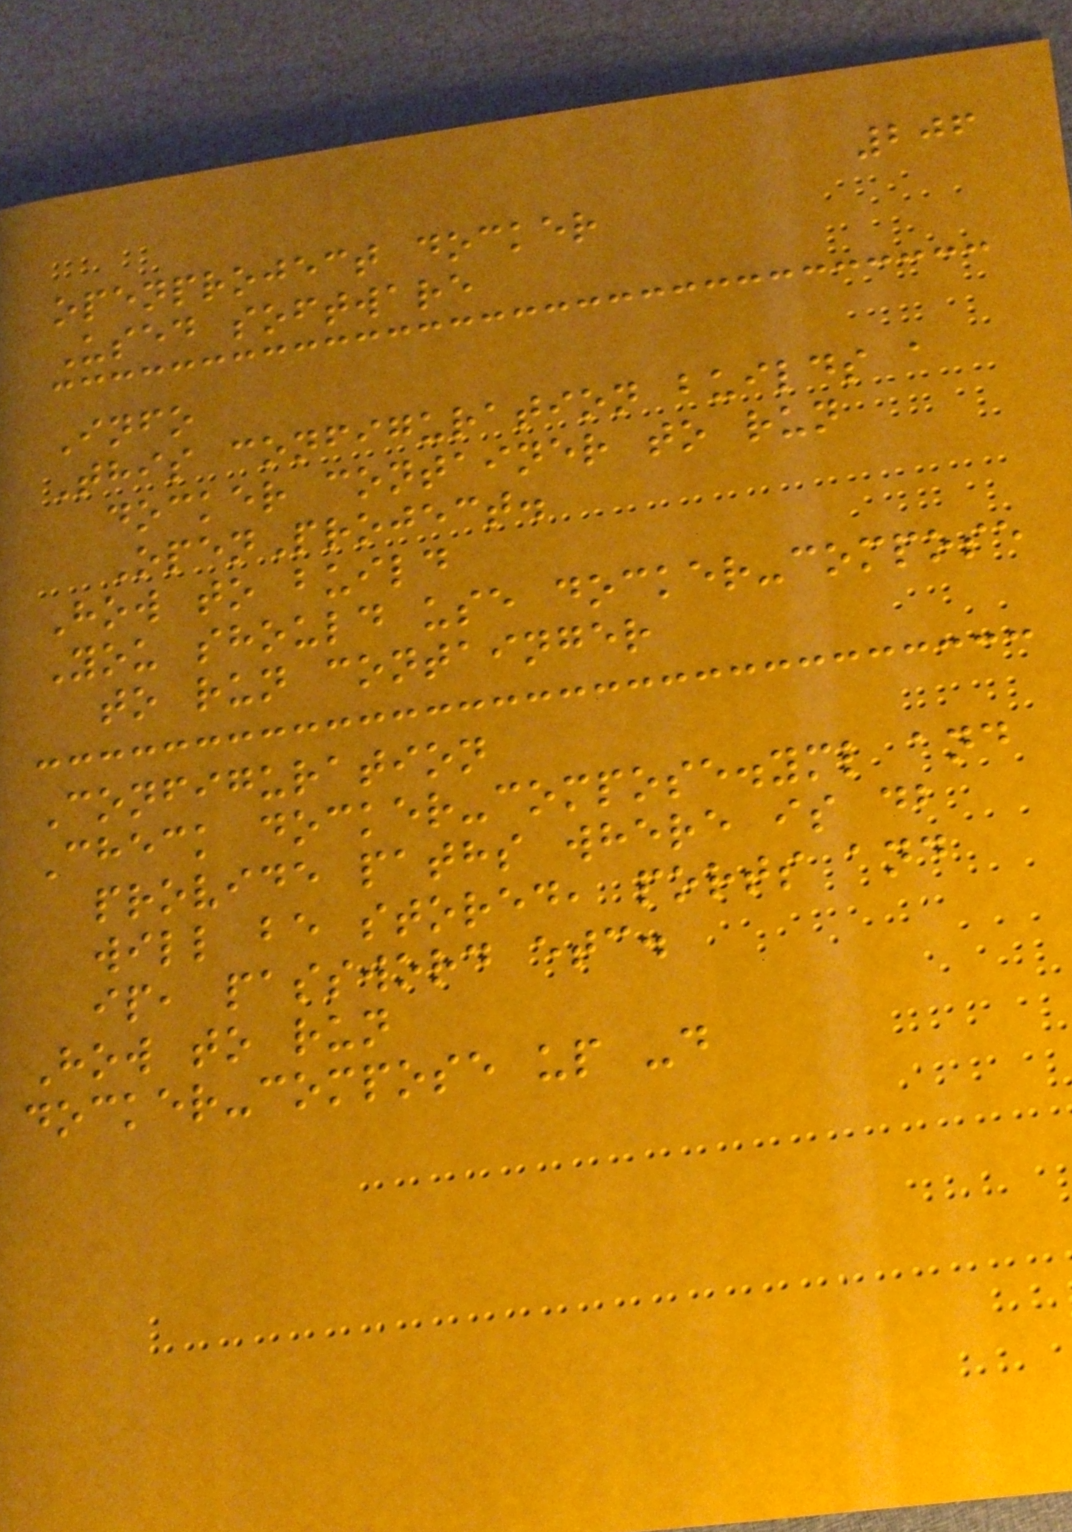206
openproject docker
Used software
Info
This configuration builds a
docker container to run
OpenProject.
How to build
You should use docker-compose
to run containger
Configuration
Check docker-compose.yml and
provide paths where is db
will be stored, ports and
ip, password etc.
How to run
docker-compose up -d
